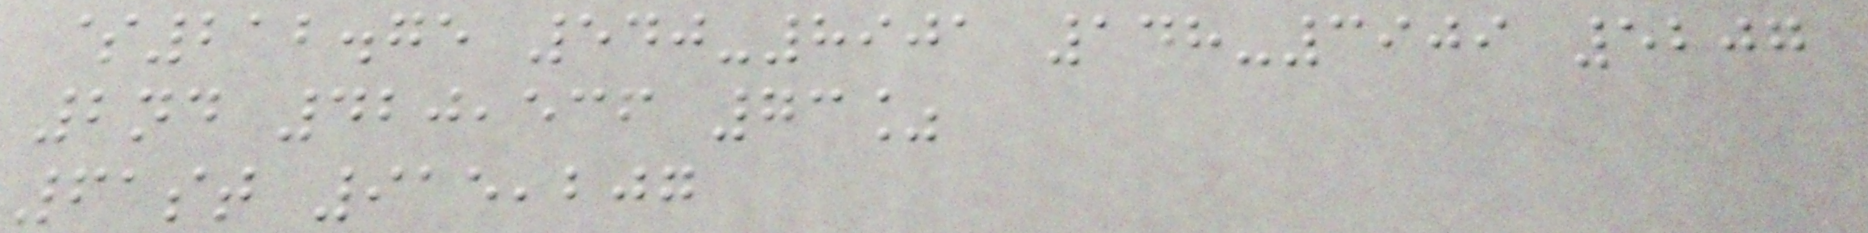$212.75 540-8901 148-3909 5207
2nd 420,536 73%
61st 915,207
